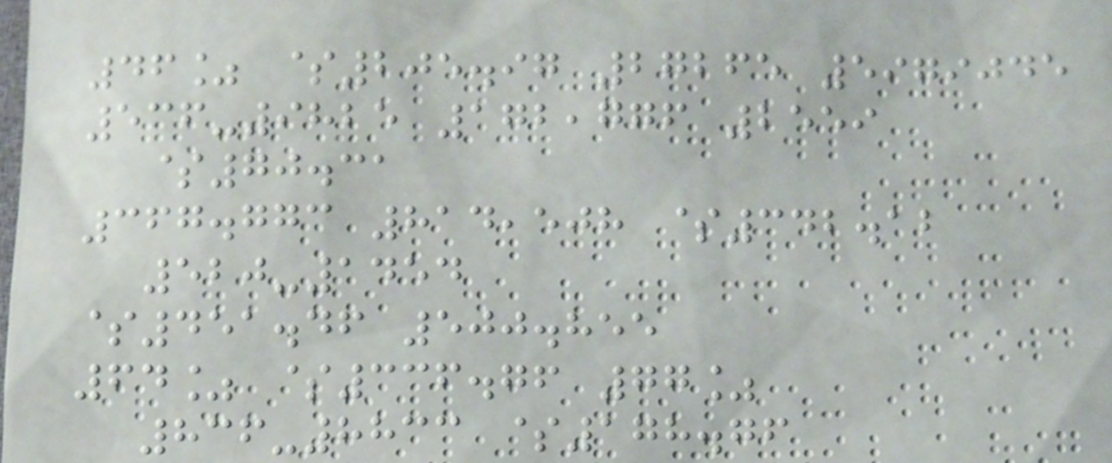46% $205.97 27265 5979045
536-9825 172,776 2559
$70.31
367.773 814,508 $342.12
520-1454
$451.46 500.855
64% $336.76 77%
836-8833 $178.76
